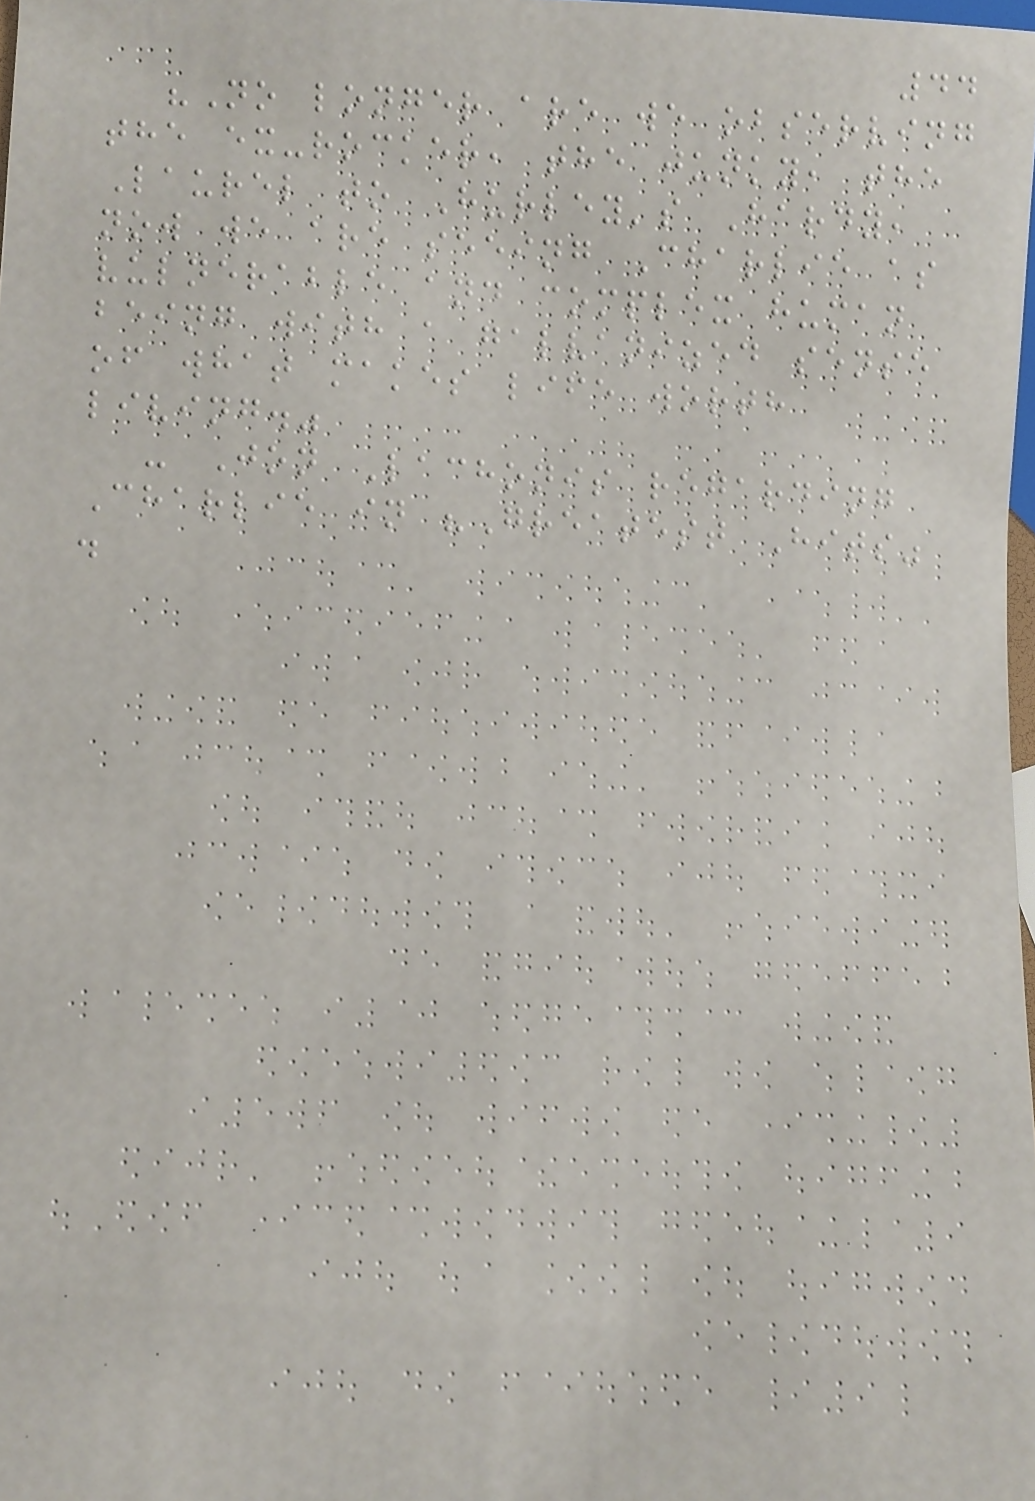44
"No longer are we observing
the ex-rocker, the junky, the
Laurel to Hurley's Hardy,
now we are seeing Charlie as
vulnerable and complex human
being with a galvanized sense
of what makes life worth
living."
- Jon Lachonis regarding
Charlie in "Greatest Hits"
.
